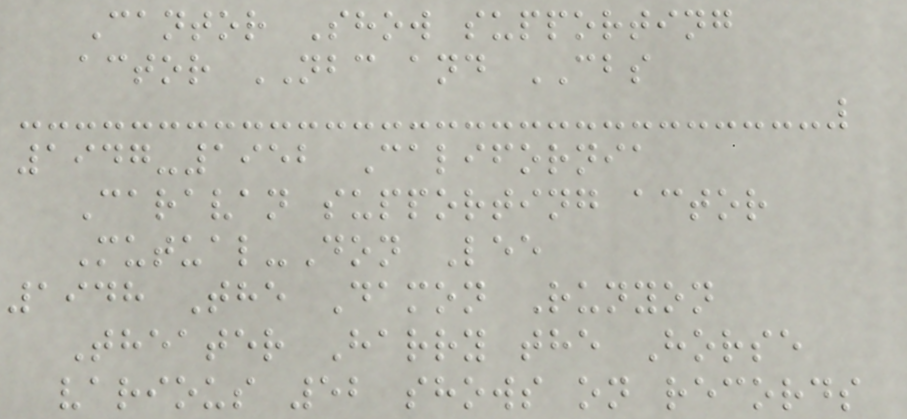Cantor Show supporting
actor NBC and CBS
1947-1952 California
Caravan supporting actor
Mutual-Don Lee
1948 The Damon Runyon
Theater Harry the Horse
various 52 shows on records
